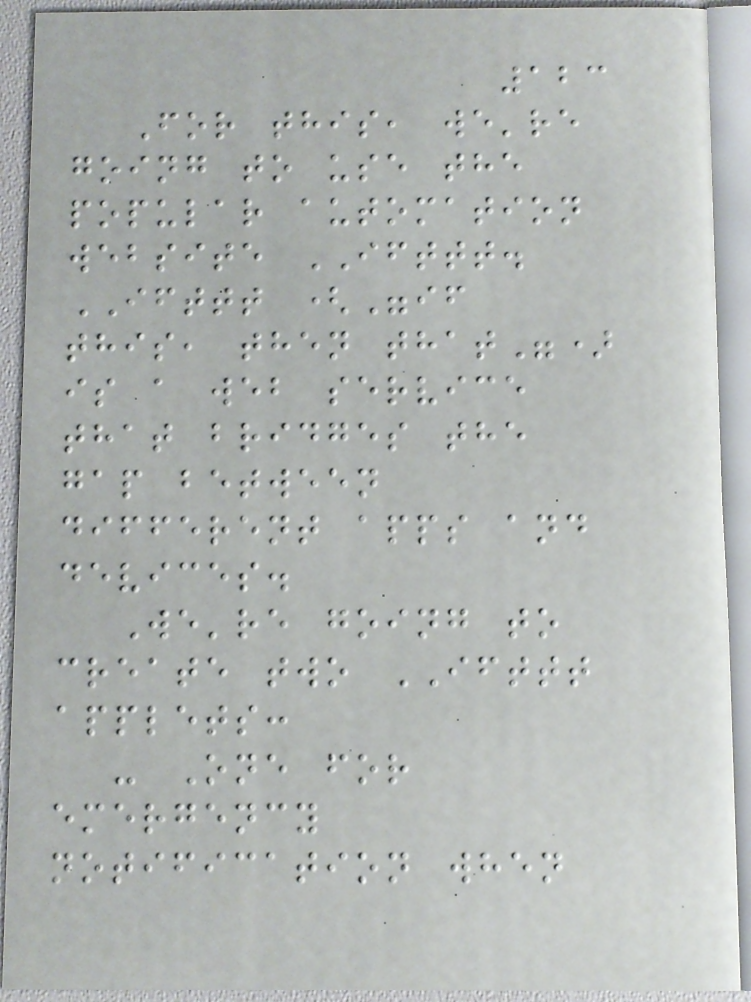123
For this, we're
going to use the
popular automation
website IFTTT.
IFTTT ("if
this, then that")
is a web service
that bridges the
gap between
different apps and
devices.
We're going to
create two IFTTT
applets:
- One for
emergency
notification when
